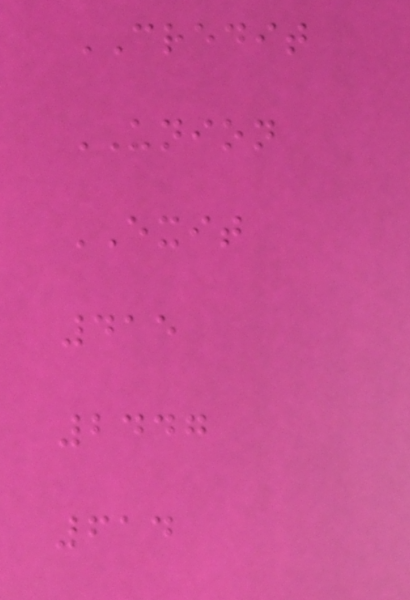CREDIT
UNION
EXIT
415
2447
614
